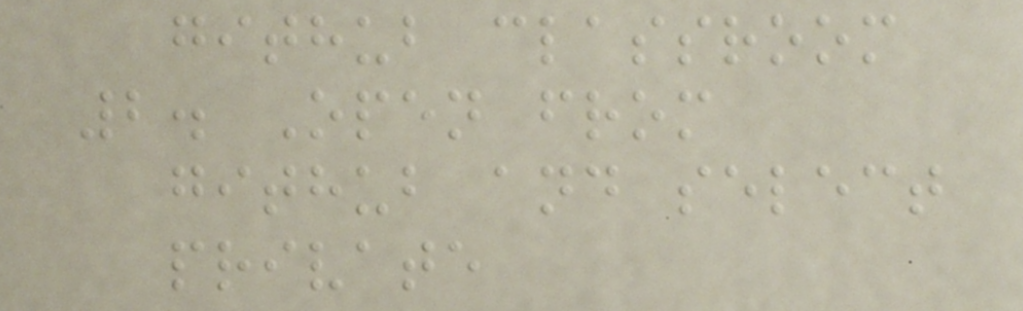github classroom
2. Open from
github and select
private
